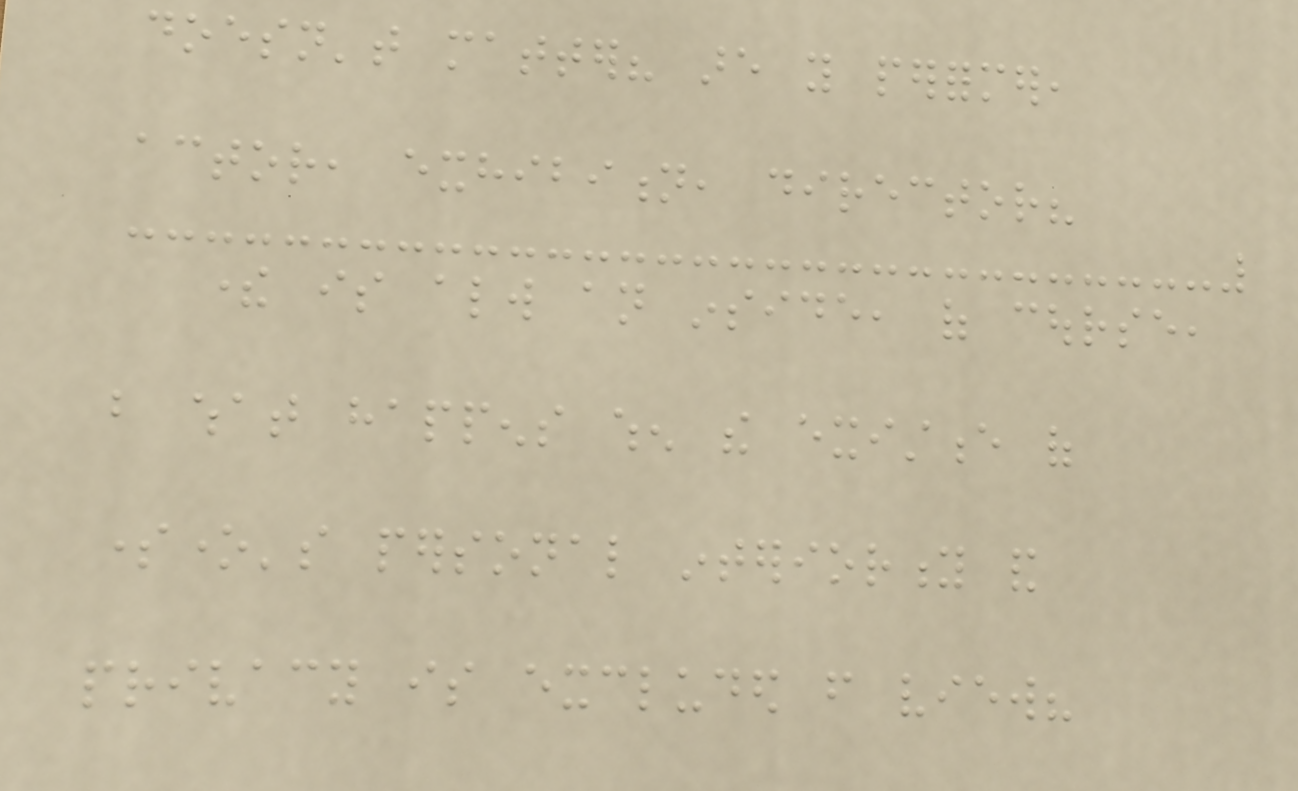doesn't matter? are you performer,
actor, exhibition, director?
there is always an inside, of course,
but what happens when the existence of
someone's personal interiority and
privacy is excluded from view?
